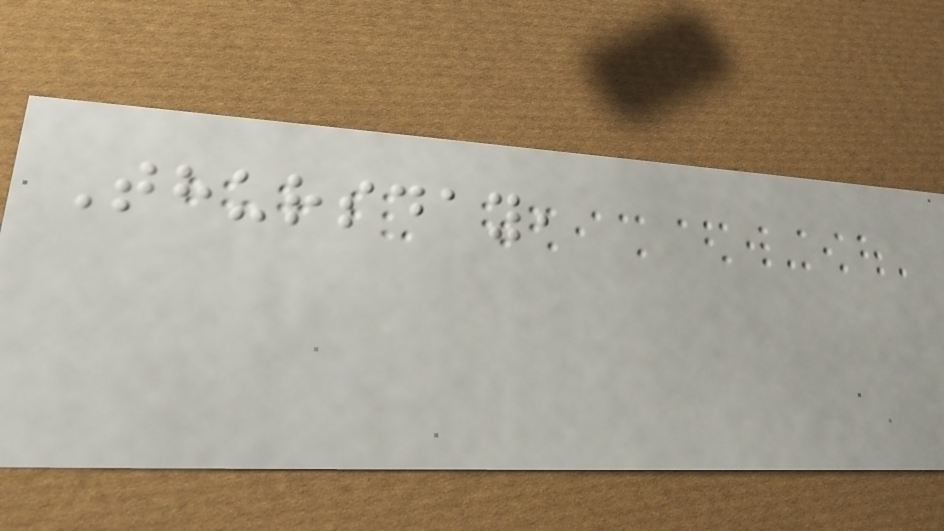Thursday,
